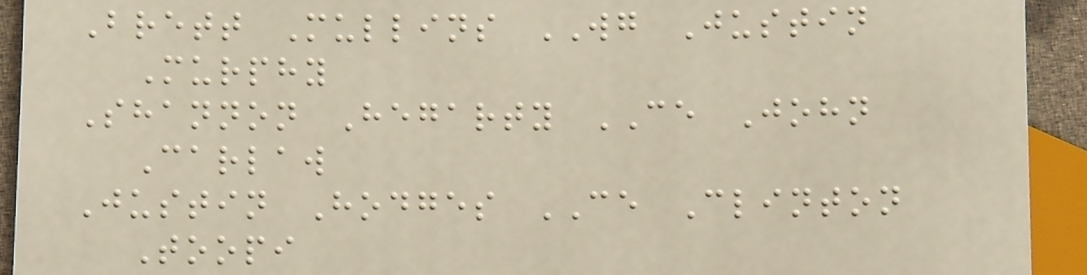Brett Mullins WG Justin
Murphy
Shannon Hegarty CE John
Carlaw
Justin Hodges CE Clinton
Toopi
